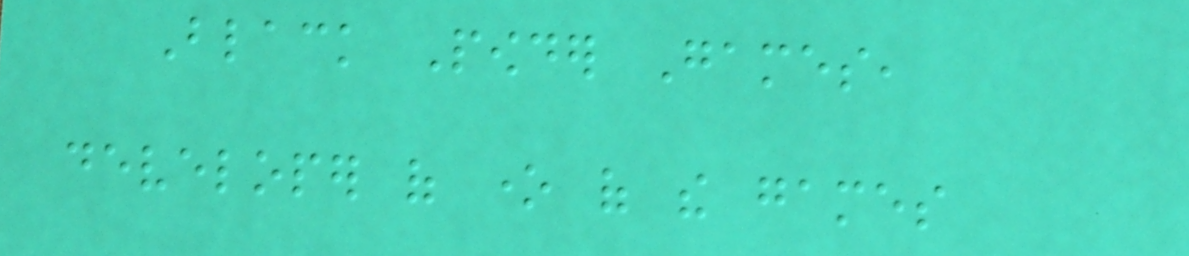Black Powder Games,
developer of one of the games
